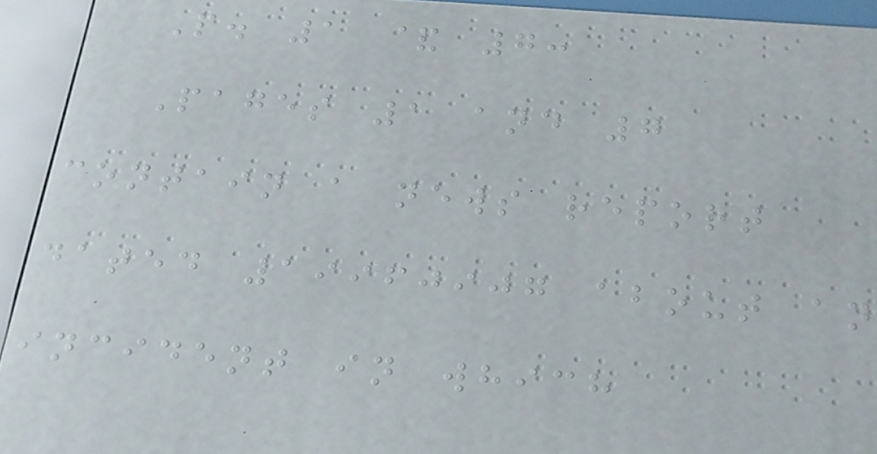P. 1 & 7:
Pages 1 and 7
contain a news report
dated 19960907 about an
incident in which
